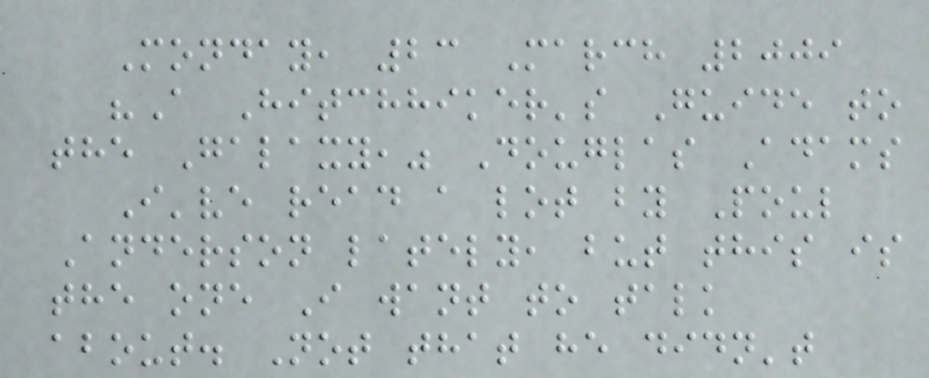Monday, 23 March 2009
"A Hitchhiker's Guide to
the Galaxy," Douglas Adams
I've read a lot by Poul
Anderson lately, but this is
the one I want to talk
about. Not that he didn't
